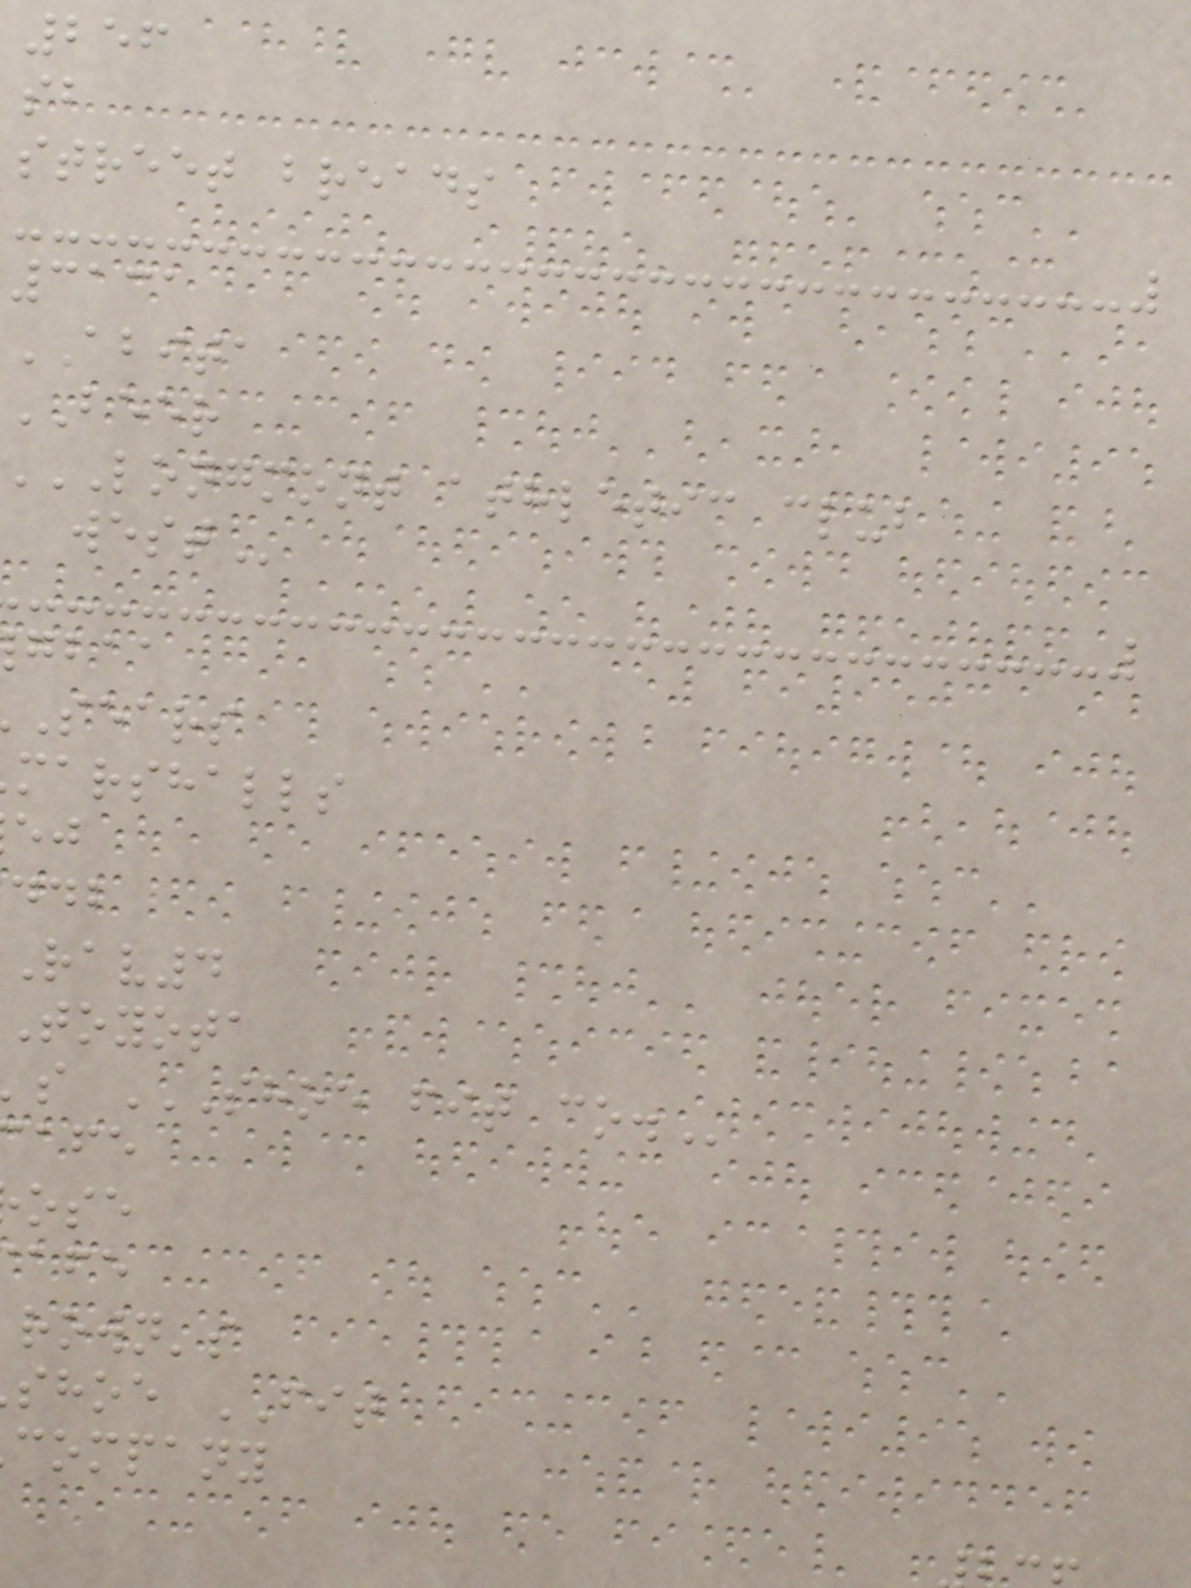256
sb
street breads
3131
ABITA
BEER
LONGMONT athletic club
gbaa
sears
marshalls
rav4
toyota
s SHOE FIT CO.
rown's
shoe FIT
company
